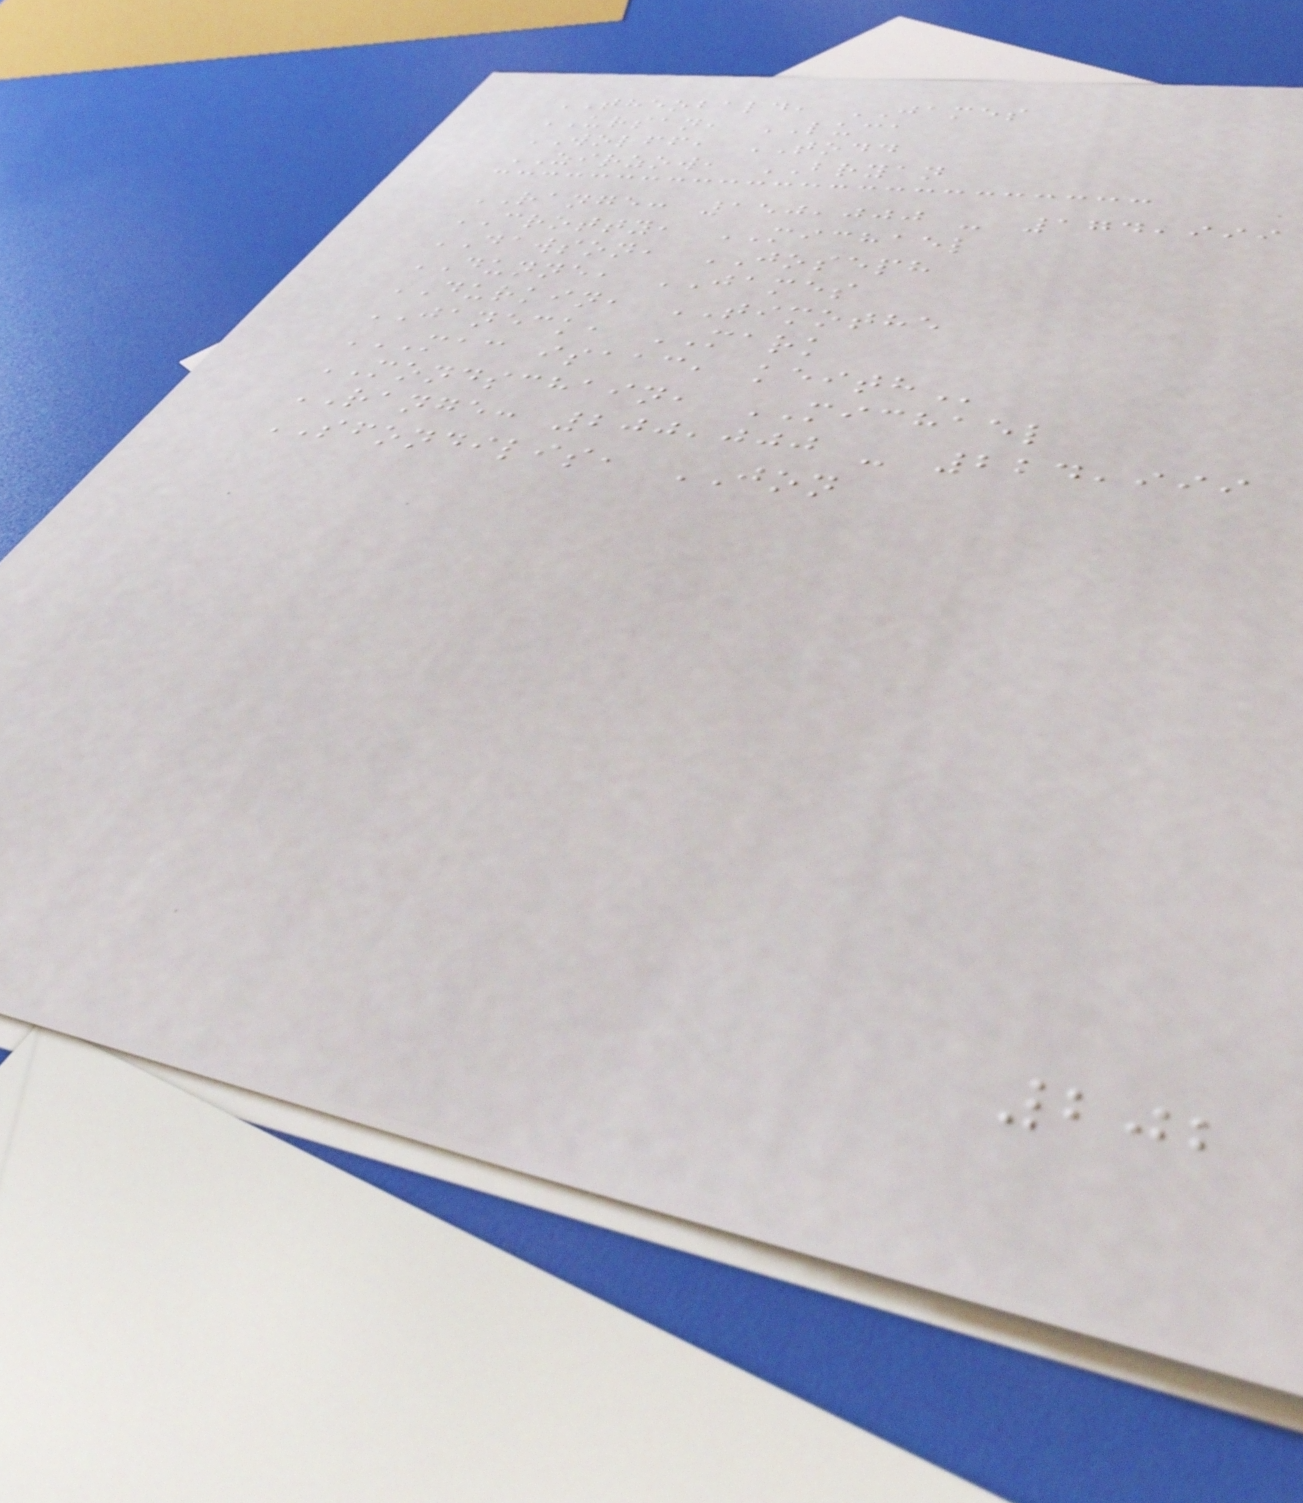THEOBALD, JAMES
URSAN, LUCA
WOLFF, TODD
ZIRZOW, BRYAN
RANGE: 150,000 - 174,999
CROTTY, MICHAEL
DAWSON, JOSEPH
DUNNE, JAMES
DURKIN, TIMOTHE
JANECK, MARK
MAC ISAAC, KEITH
MONDSCHAIN, MICHAEL
RANGE: 200,000 - 224,999
SFONDILIS, JON
202
